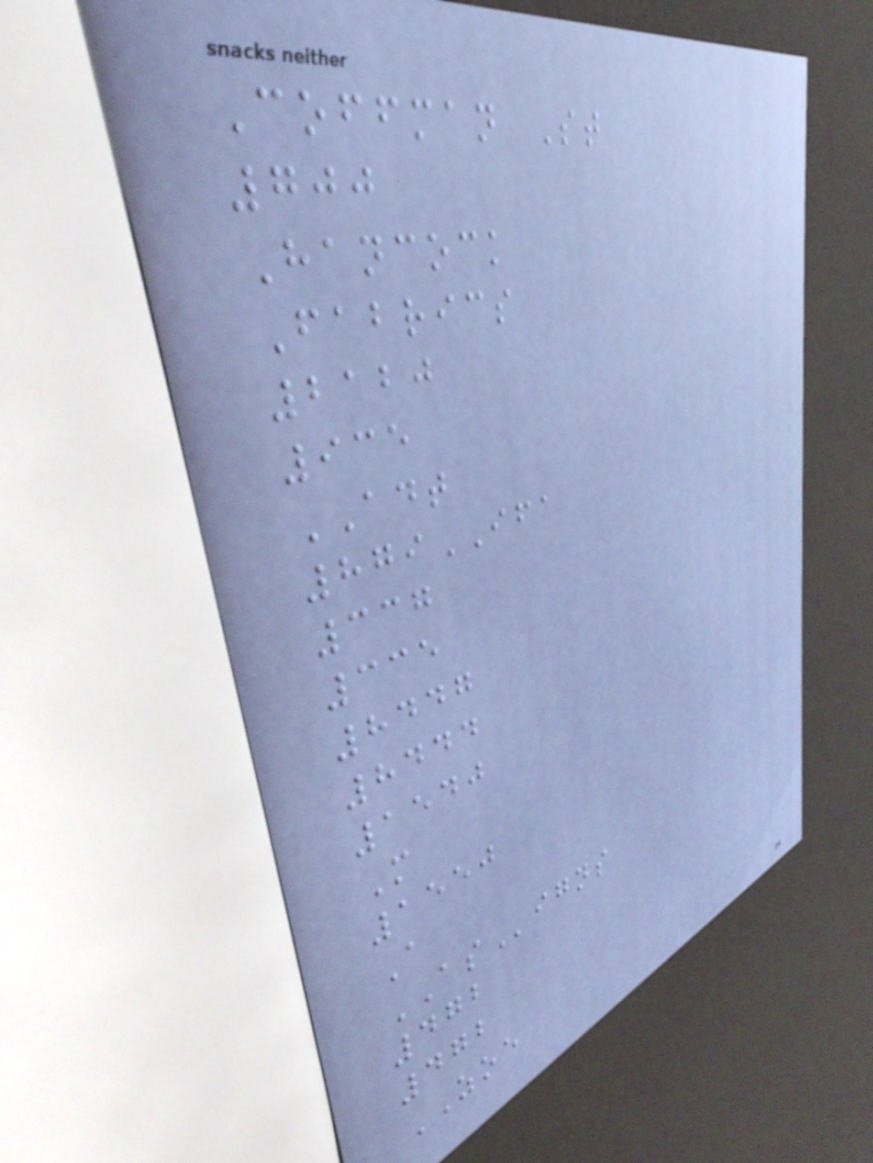Coffman St
700
Hancock
Fabrics
2120
935
ADT
879IFA
337
335
8447
8444
1540
M
1550
A
ASigns
472
472
ZOE
